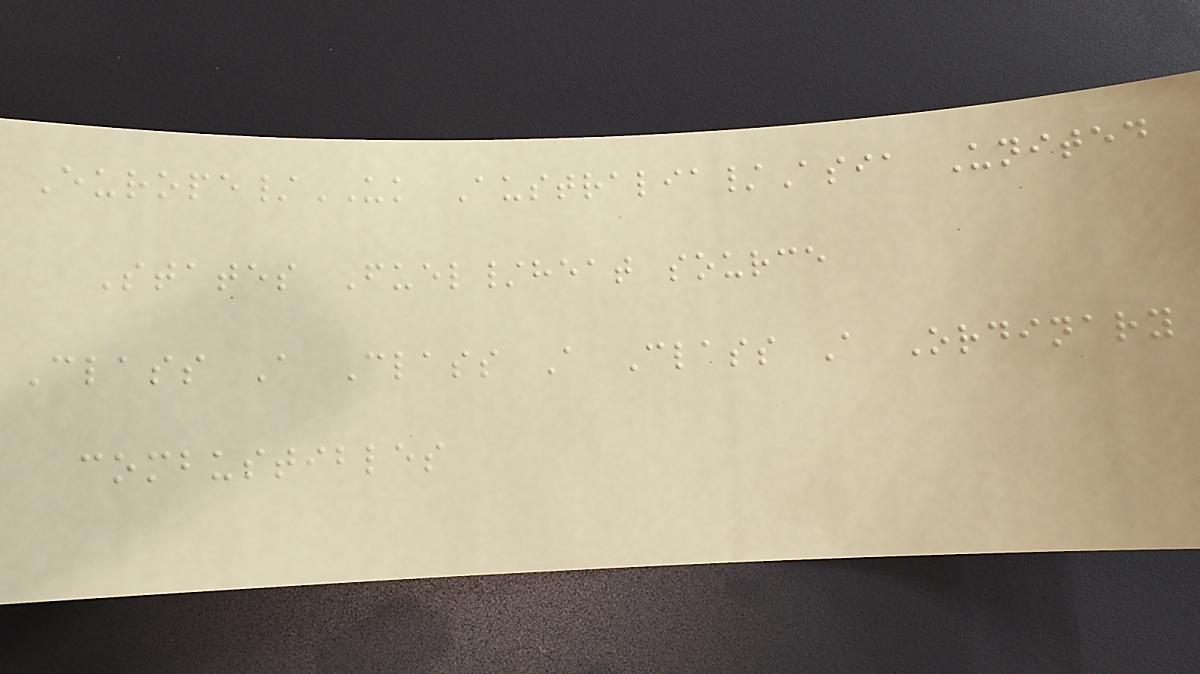Europe/UK Australia/Asia United
States Fuel/heat source
Class A Class A Class A Ordinary
combustibles
